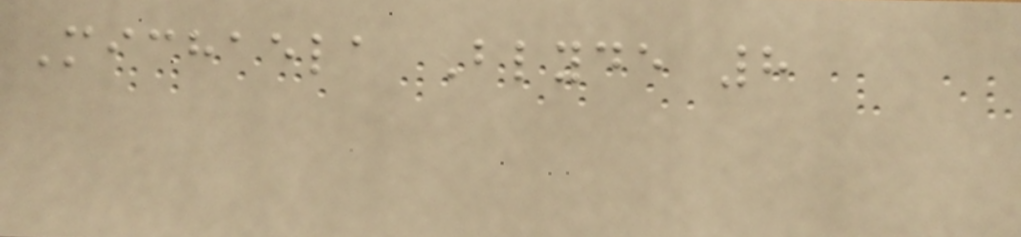Michaela Blyde 8
